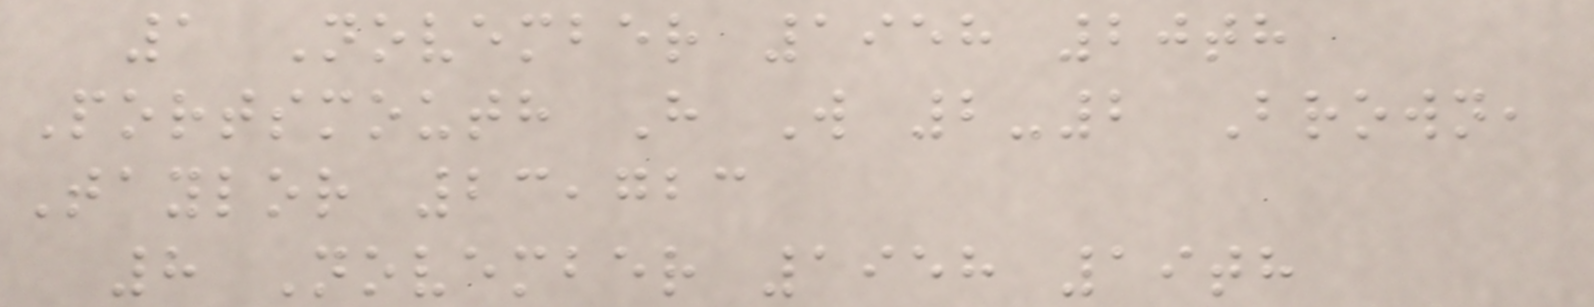1 November 1958 20th
Portsmouth H W 2-2 Brown,
Taylor 23,723
8 November 1958 19th
